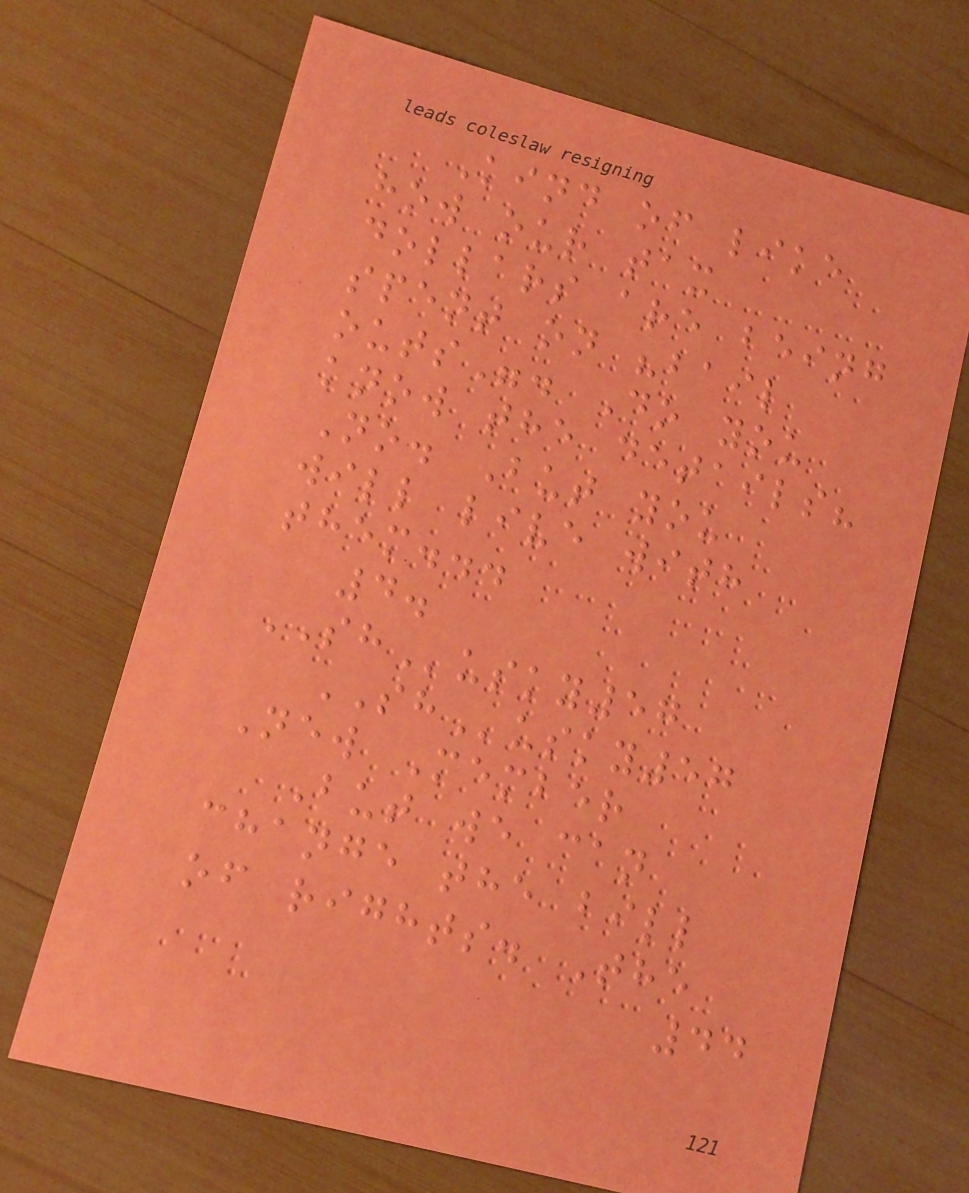Kind of like
how our tax
dollars are being
spent on "bail
outs". Do you
know the details?
No. But you
will live with
them...
4.
SHusky57
SHusky57
New Member
But we can
change the bill
of rights. The
44
